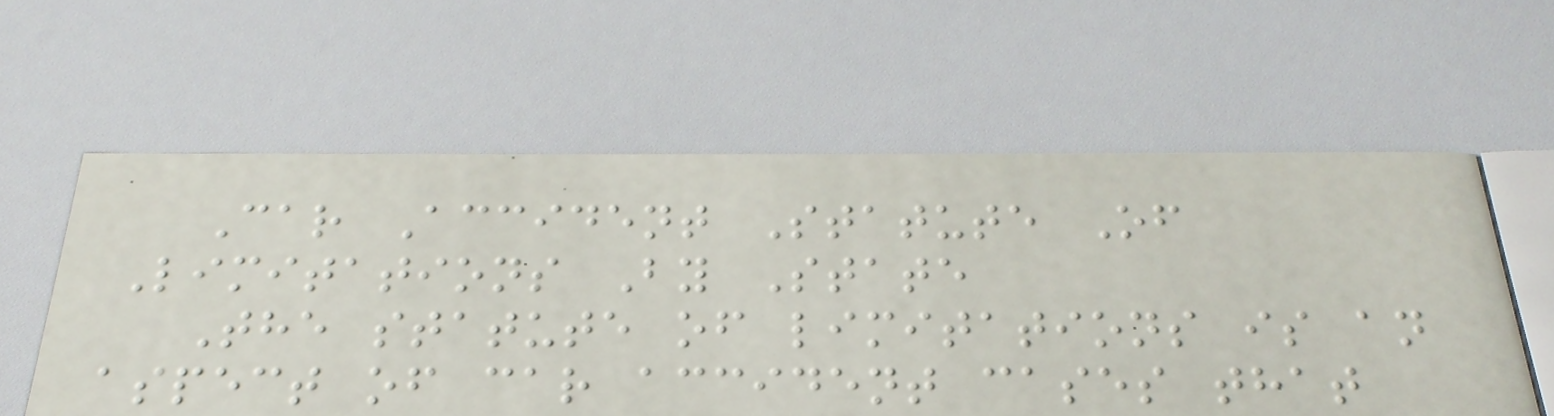Car Accident Statute Of
Limitations By State
The statute of limitations is an
aspect of car accident cases that
